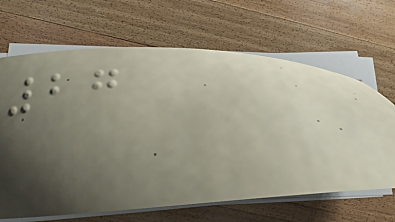27
